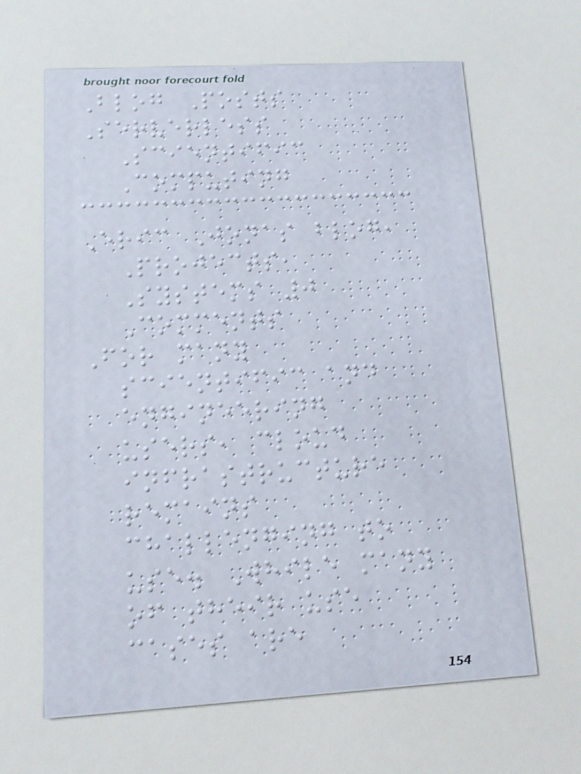Blog Posts
Serverless
Scientific
Computing
Eric Jonas blog,
Projects,
Systems 0
Comments
For many
scientific and
engineering
users, cloud
infrastructure
remains
challenging to
use. While many
of their use
cases are
